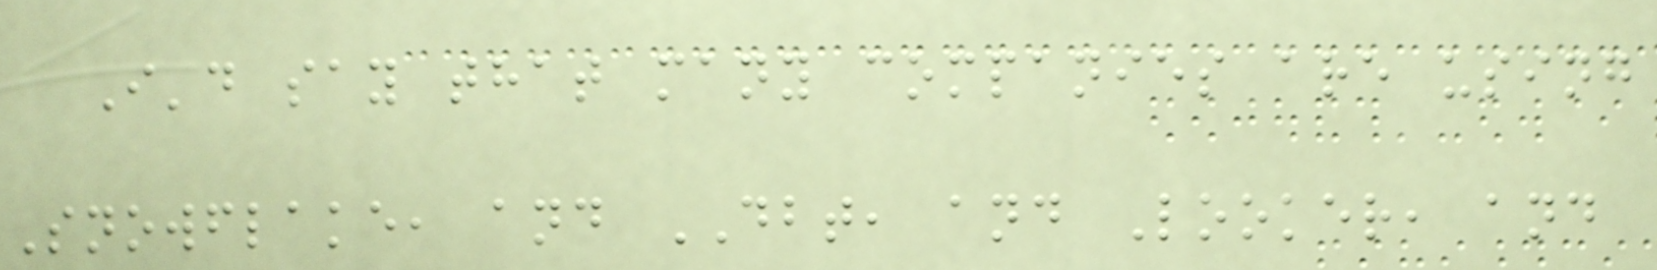I'd say that many companies are using
Snowflake, and DBT, and Looker, and
